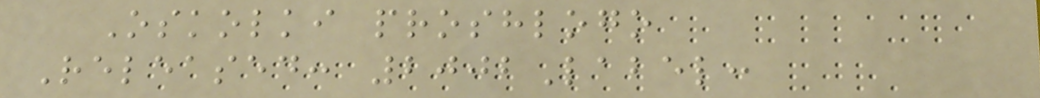Oskolki proshlogo
Released: 2002Label:
